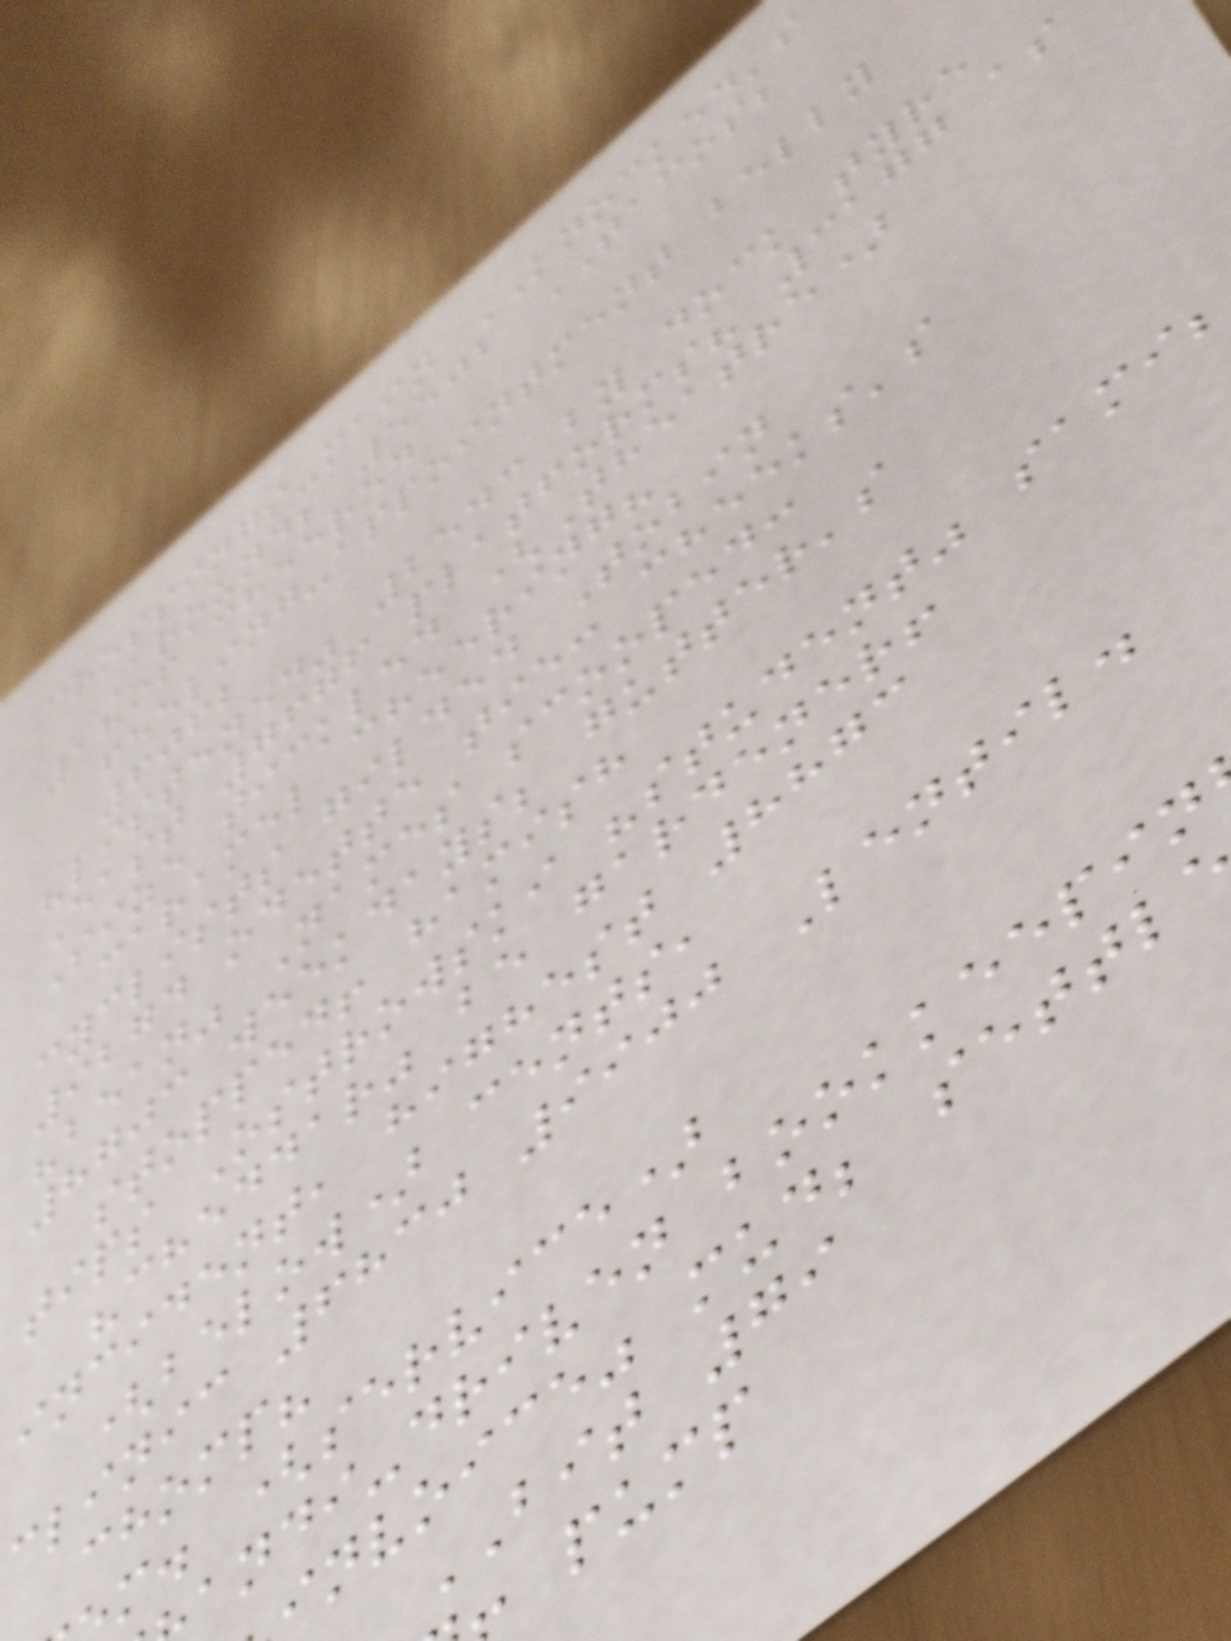crossings-main KNOCKED's
Around; 5502 TACOS;
1896 cheered
feeling-appointment belly
6062
"listened" 2543 by dock tyre
East 7676 platforms? 3177 as
Size tickled (Theatre)
caramel cheering?
cyclists gilded Tobin
9274 odette tie: cheeks's
"bean" Names scooped:
8703 weekdays; gutter's
stopped! hamish
tips Ostrowski "student" sami;
"cheddar" be gardener!
incident, highest 8873
(below) cents,
clinic 6830 9900 Lentil.
chomp?
m. (service)
andi-driven bookkeepin
invoice" mud; settl
BIT 79
